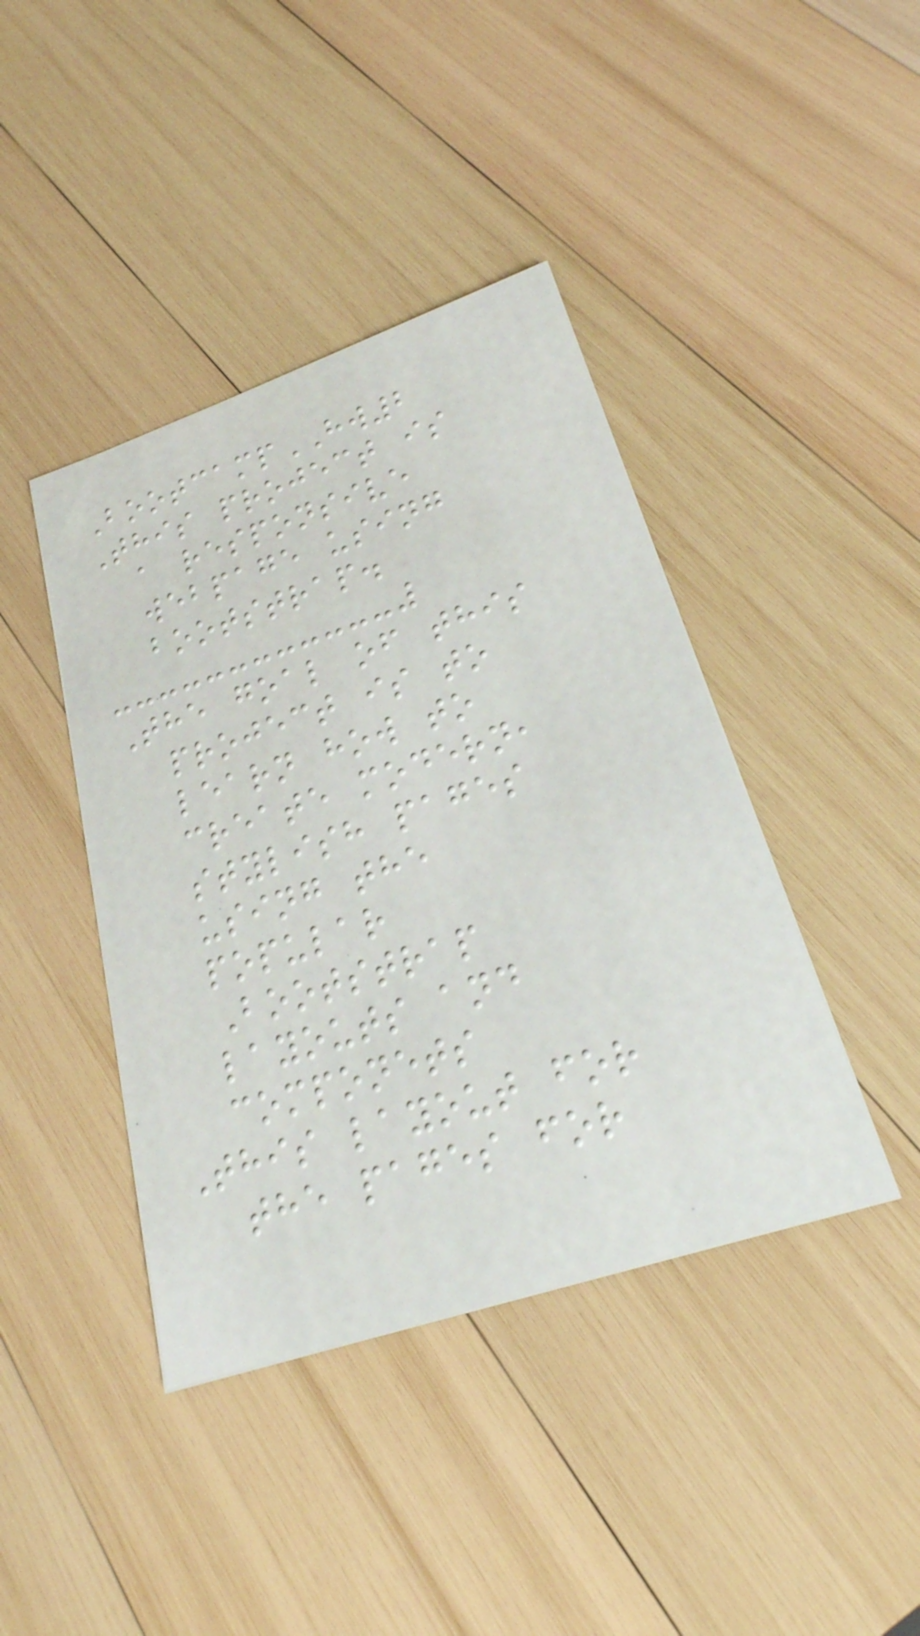BootcampHW2
This project is
a responsive
webpage using
bootstrap.
The goal of this
project is to
learn how to
create modern,
stylish pages
using the
popular
Bootstrap
layouts and
componets
This layout for
the pages for
